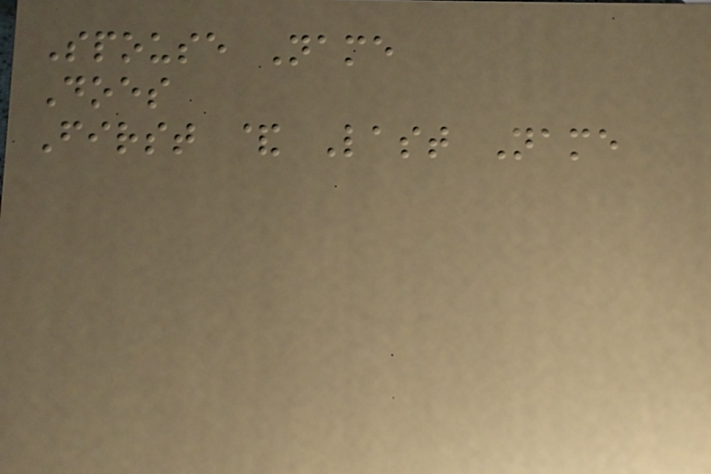Spouse Name
Does
First & Last Name
